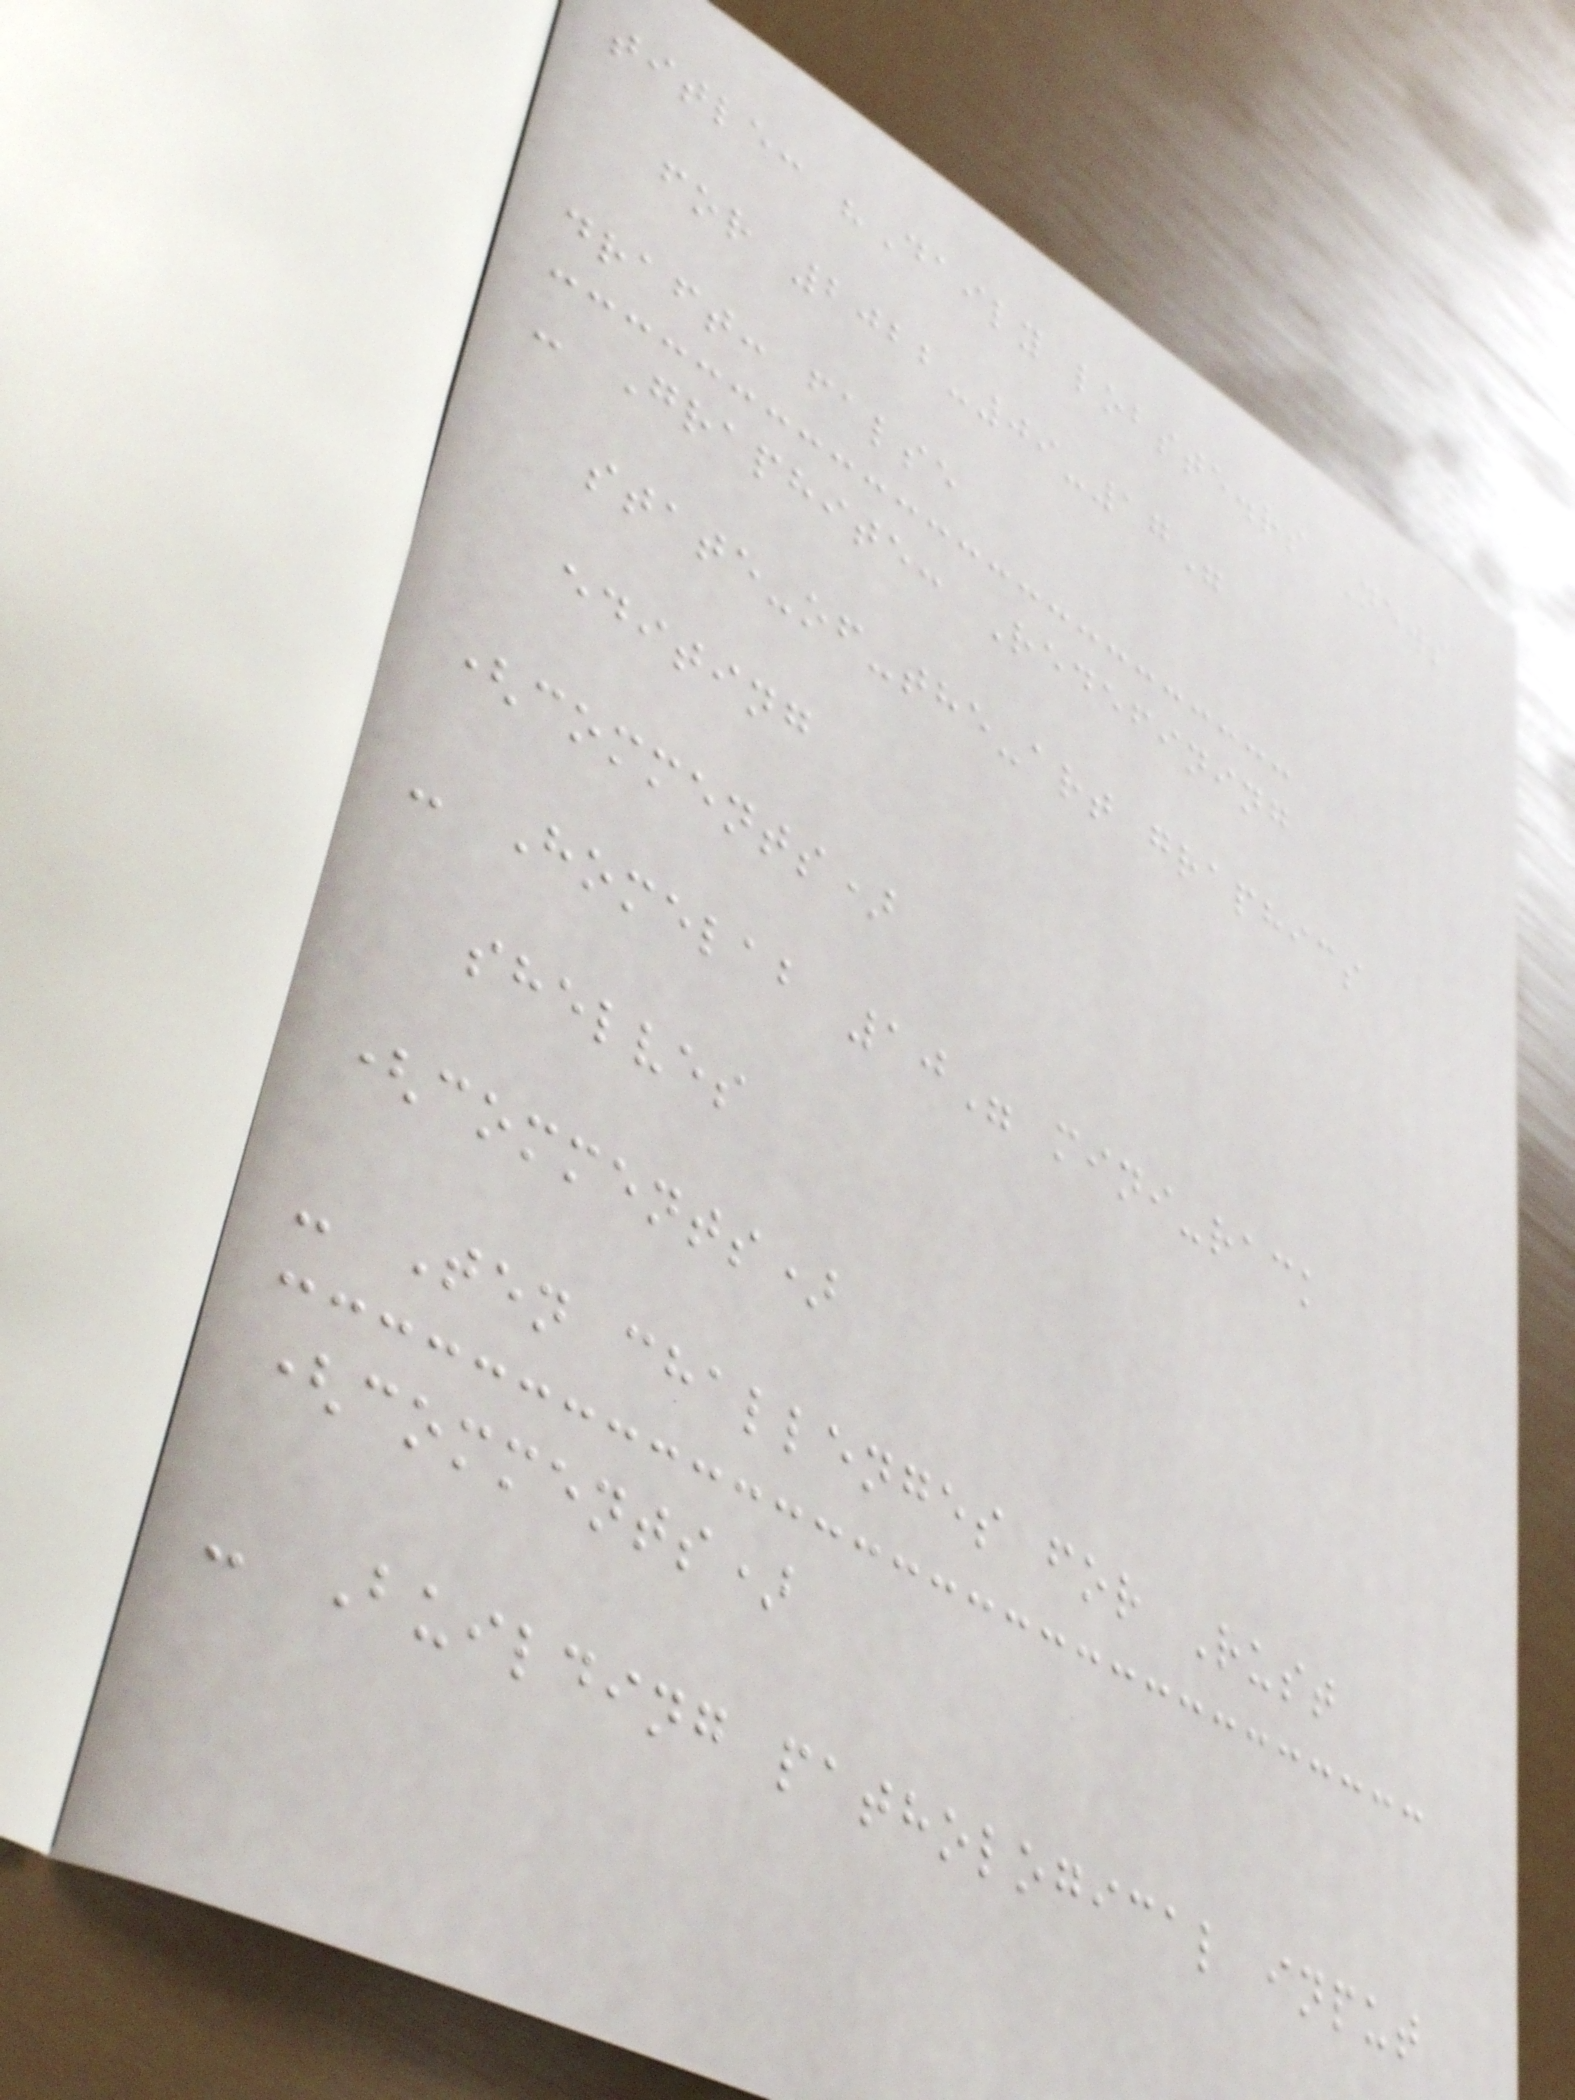title: "Daily lobste.rs News
for 2022-09-17"
draft: false
- Graphite: Redefining
state-of-the-art graphics
editing
(comments)
- Homelab 10" mini-rack
shelves
(comments)
- Ten challenges for Rust
(comments)
- Building pathological input
